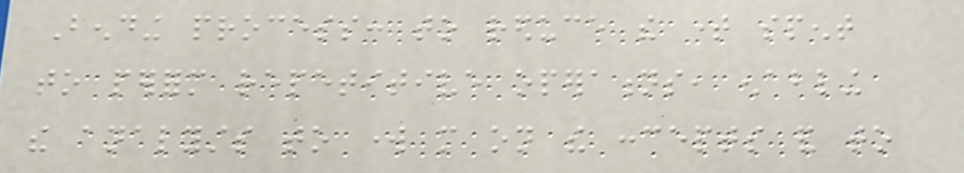Bending process: to reduce the time spent
to perform repetitive operations, enabling
the analysts to work more on the concepts and to
